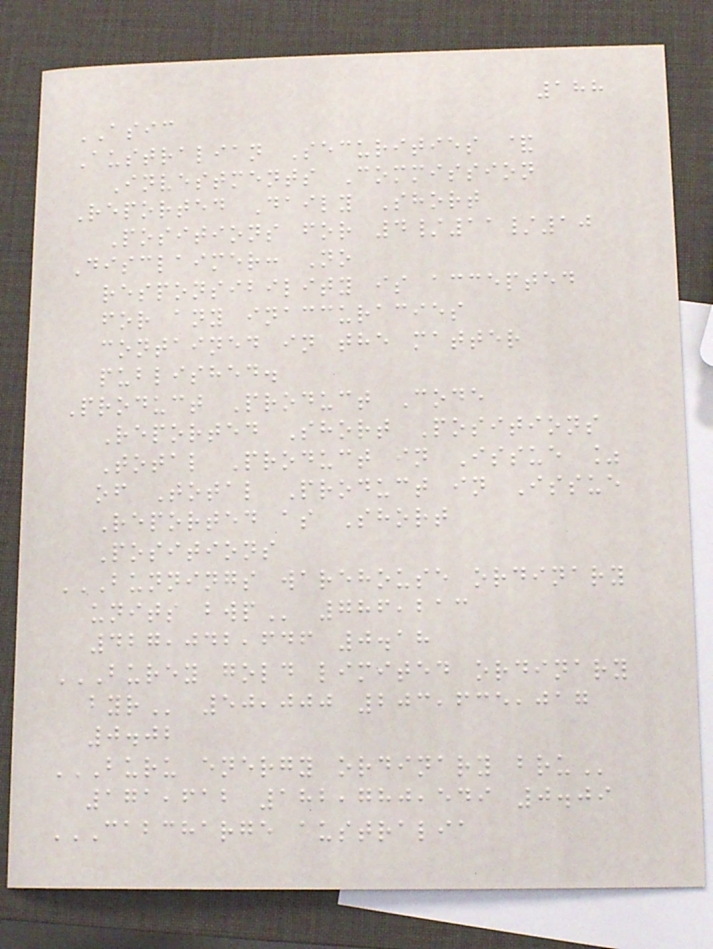188
ASIC
Australian Securities &
Investments Commission
Reported Daily Short
Positions for 4/11/10
Disclaimer: No
responsibility is accepted
for any inaccuracies
contained in the matter
published.
Product Product Code
Reported Short Positions
Total Product in Issue %
of Total Product in Issue
Reported as Short
Positions
BUNNINGS WAREHOUSE ORDINARY
UNITS BWP 786,213
427,042,646 0.18
BUREY GOLD LIMITED ORDINARY
BYR 50,000 203,635,017
0.02
BURU ENERGY ORDINARY BRU
171,612 182,780,549 0.09
CABCHARGE AUSTRALIA
